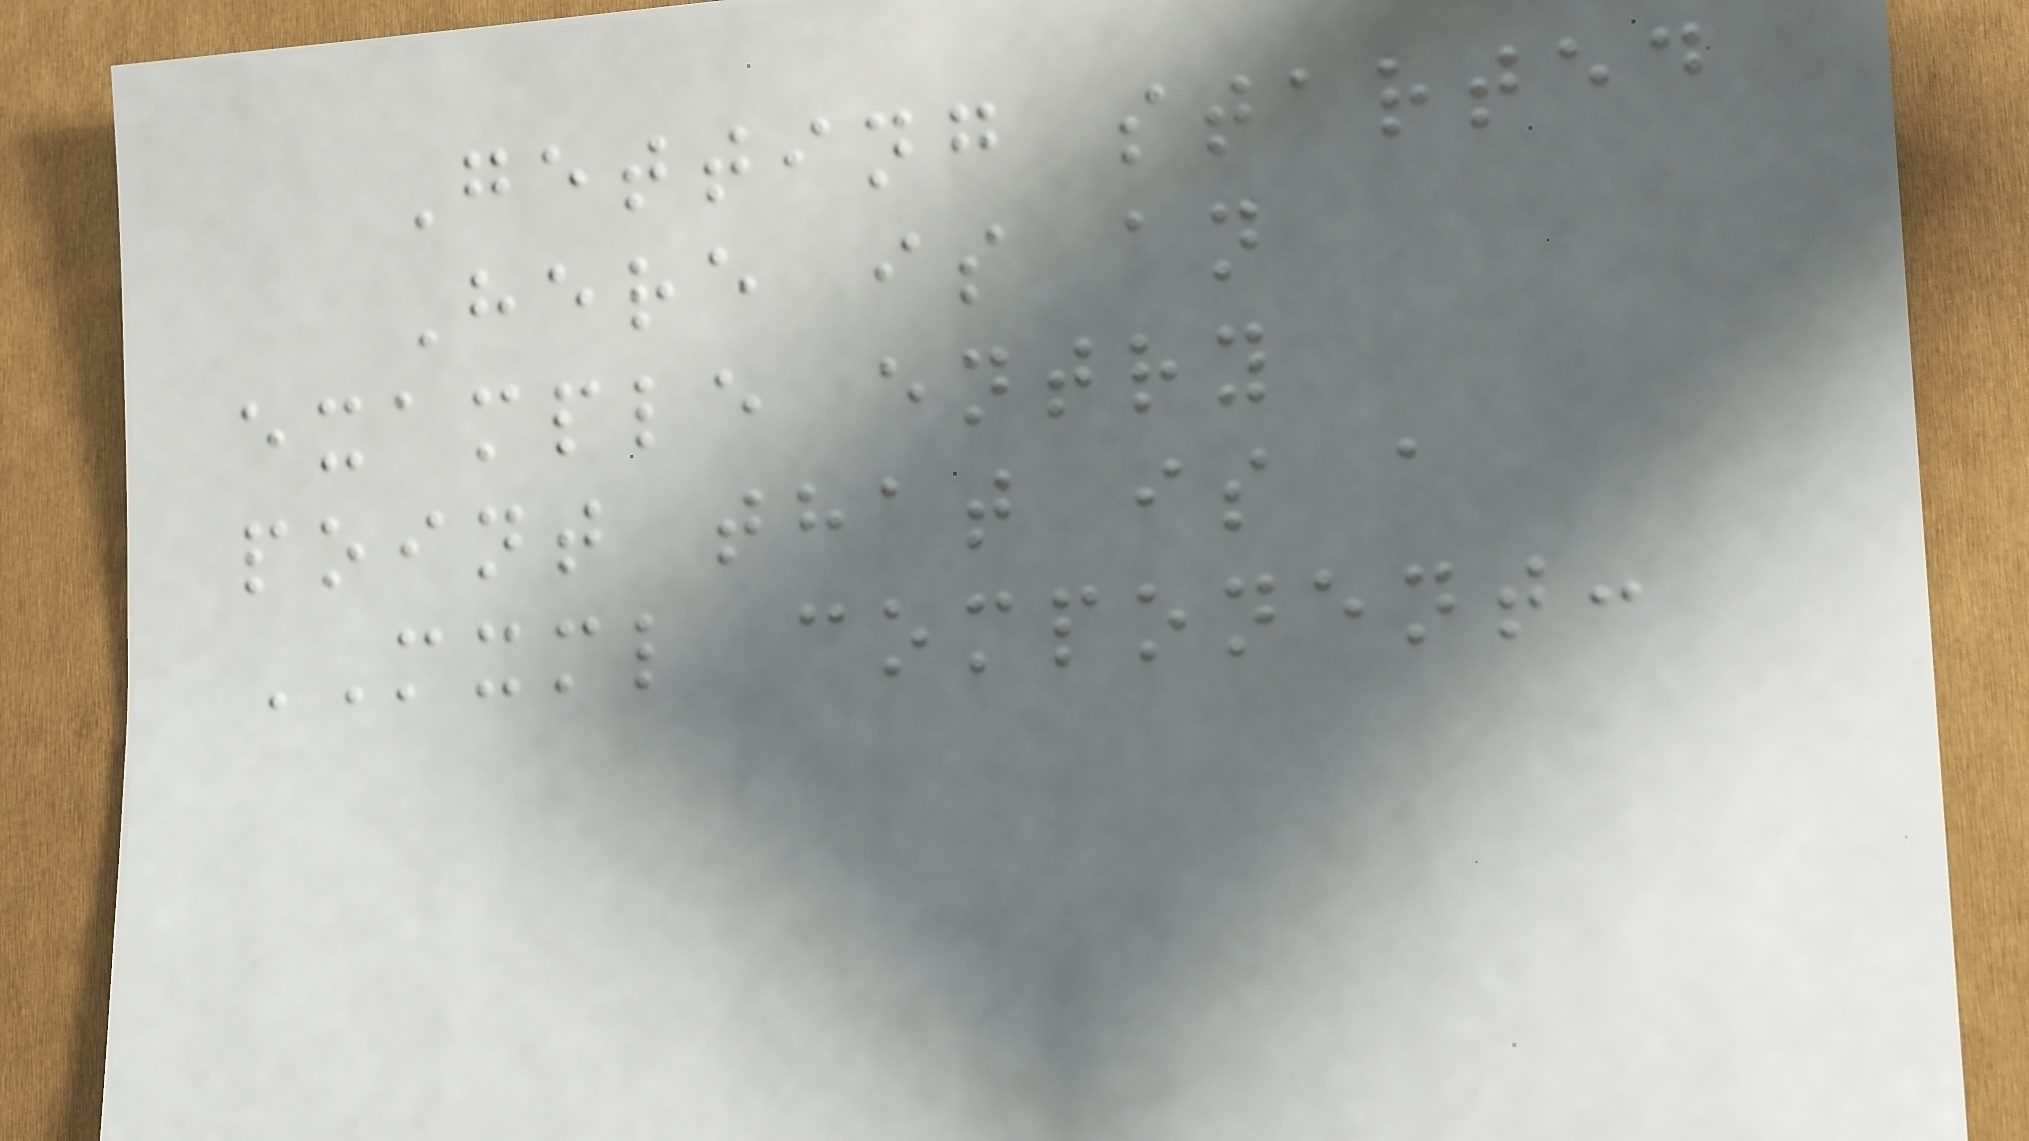Getting started
Here is an
example entry
point that is a
MXML component:
